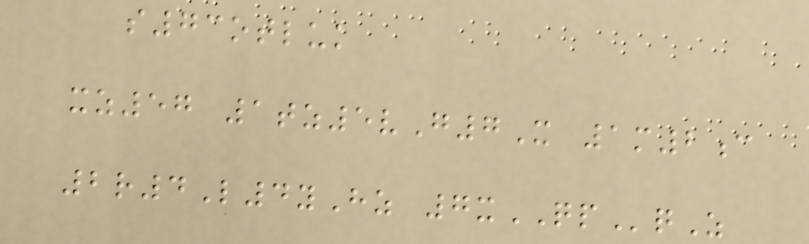s73otluk
xz57 1tz5vG7X 1m2c
2r4L4yHz 7xQPqZ
